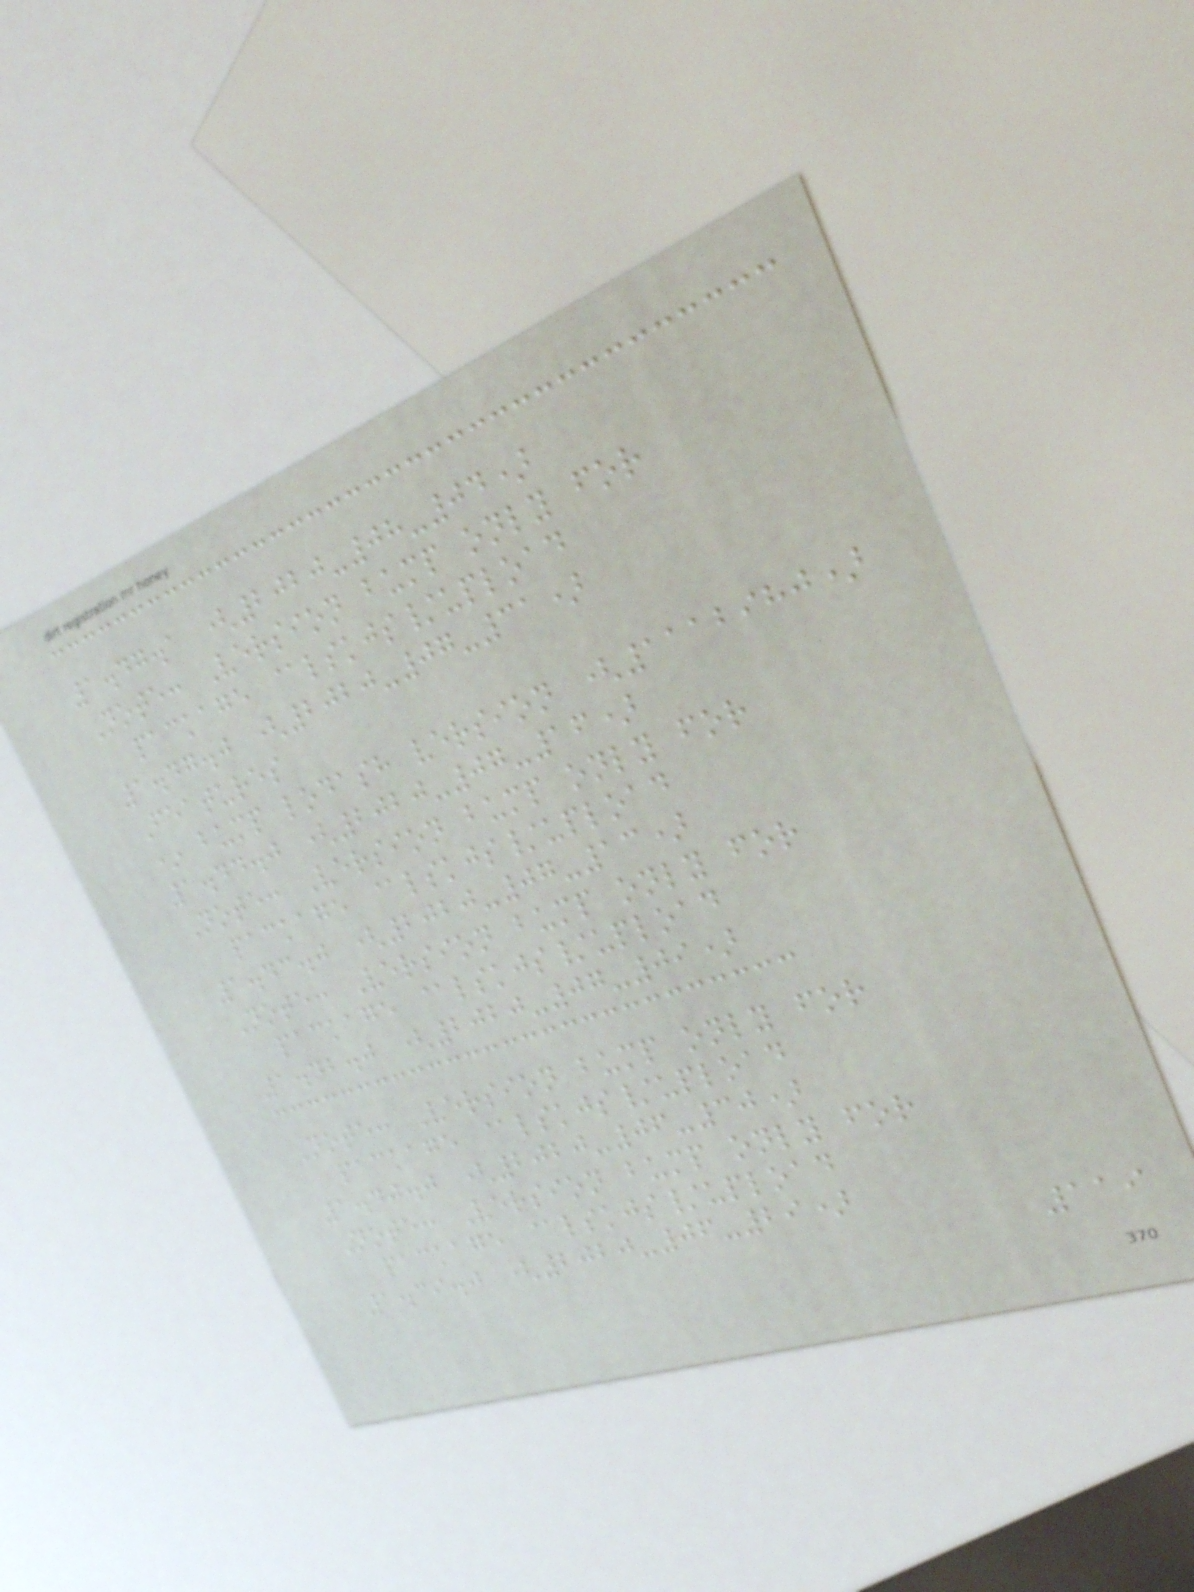1.47.1 (2020-08-04)
Note: Version bump only for
package @lskjs/upload
1.47.0 (2020-07-31)
Features
* bump lodash version (1112980)
1.44.0 (2020-07-16)
Note: Version bump only for
package @lskjs/upload
1.43.0 (2020-07-13)
Note: Version bump only for
package @lskjs/upload
1.42.0 (2020-07-09)
Note: Version bump only for
package @lskjs/upload
1.40.0 (2020-06-30)
Note: Version bump only for
package @lskjs/upload
1.39.0 (2020-06-29)
119
